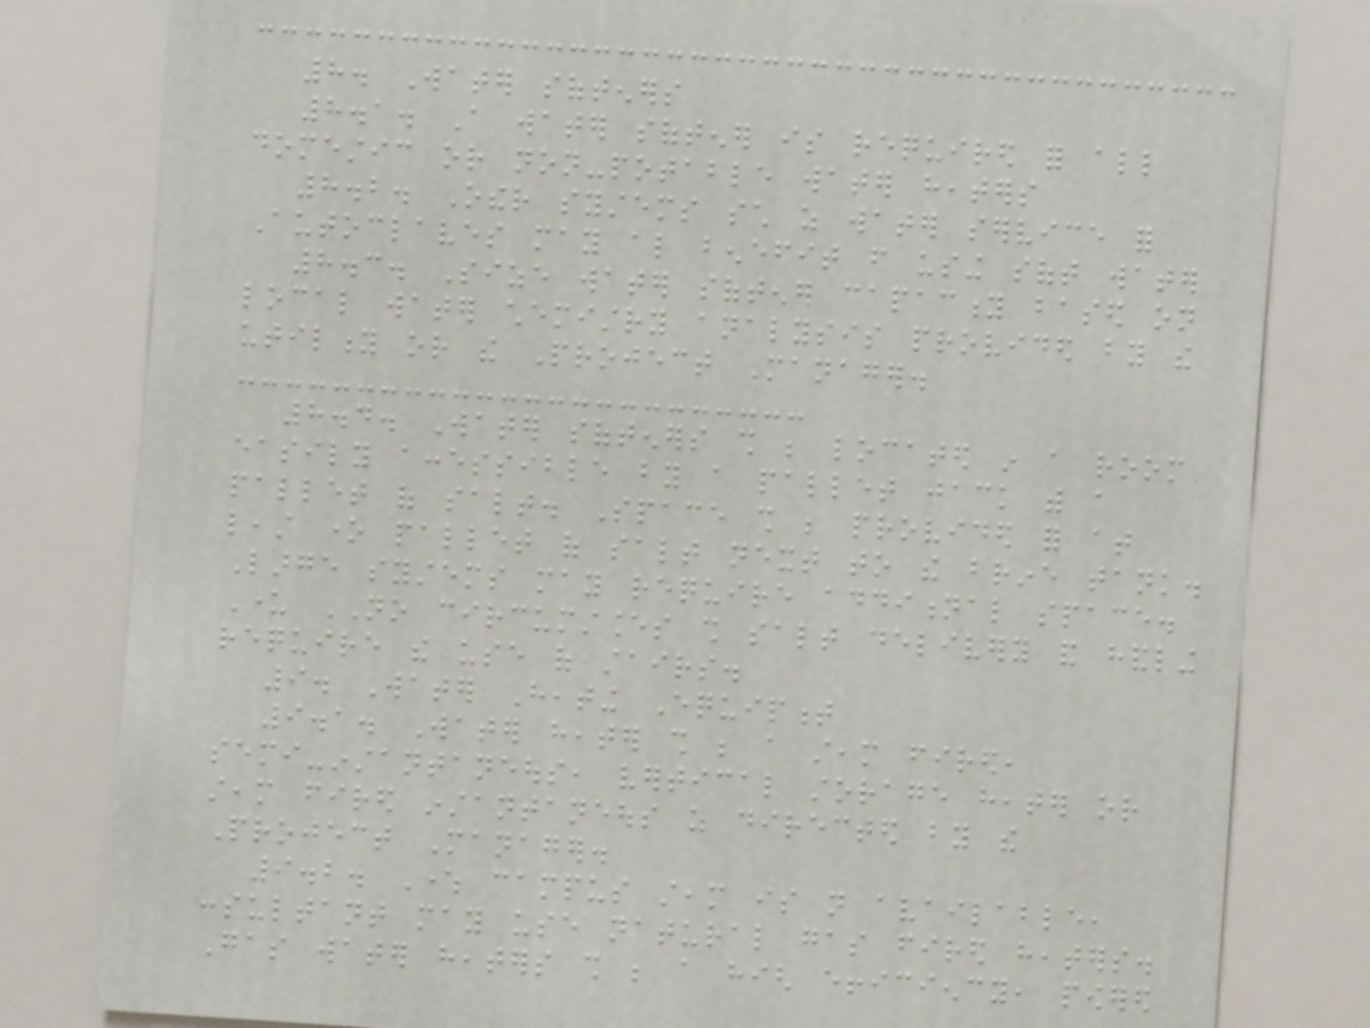8. Water softeners
8.1. A water softener is required for all
domestic or non-potable water heaters
8.2. Other systems such as water service for
Autoclaves may also benefit from using soft water
8.3. Size water softener capacity based on
local water chemistry analysis provided by the
utility or the Project Manager.
8.4. Water softeners shall be located in a room
easily accessible by a pallet jack with a
pallet of salt. Space shall be provided for at
least one pallet of salt next to the brine tank.
Large systems may require additional space.
Under NO circumstances shall salt delivery and handling
require the use of stairs.
9. Water Heating Equipment
9.1. Water heater shall be a steam fired,
semi-instantaneous, vertical storage heater or
steam fired instantaneous as directed by the
Project Manager.
9.2. Where campus steam is not available,
consultant may use natural gas fired heaters.
Gas water heaters shall be a high efficiency, powered
